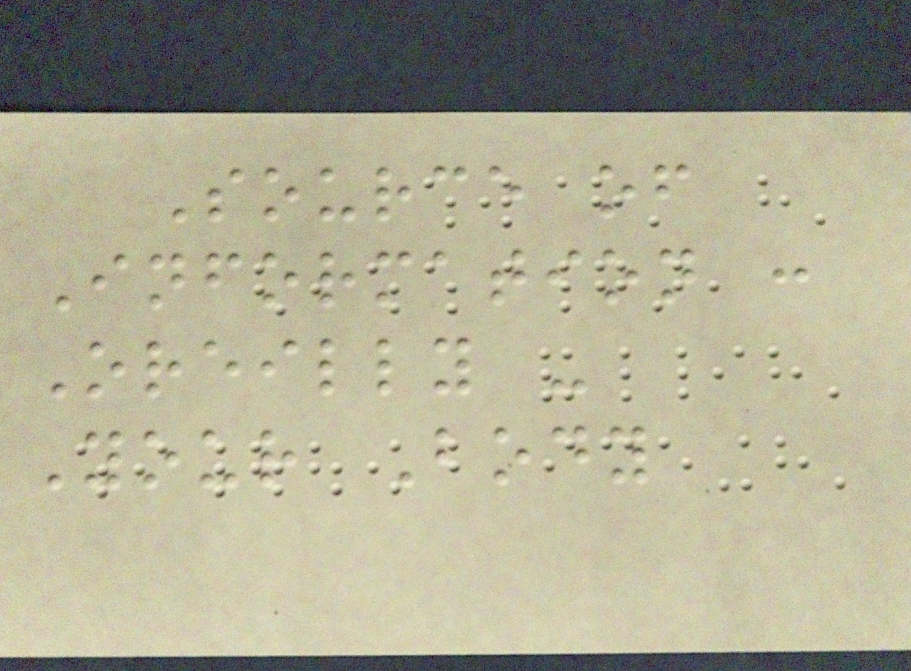Source of
Information :
Oreilly -
Your Body
